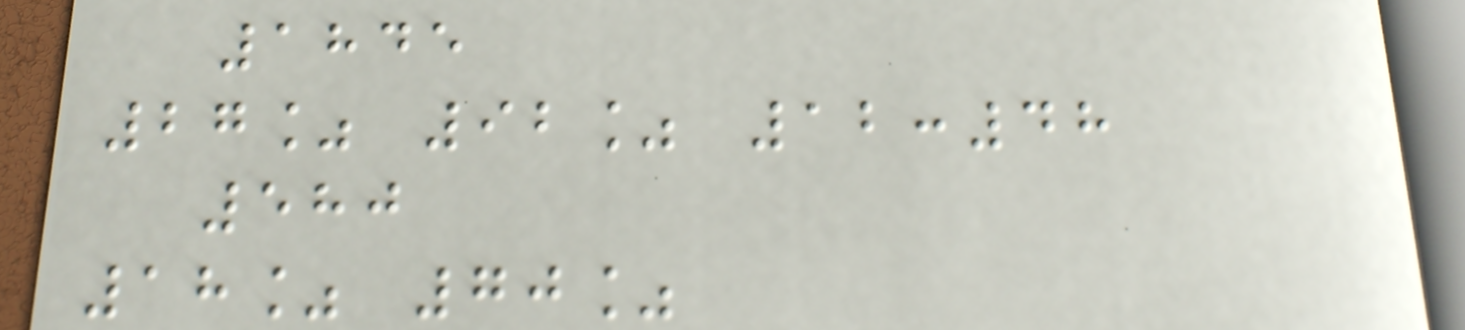1845
27% 92% 12:48
580
18% 70%
